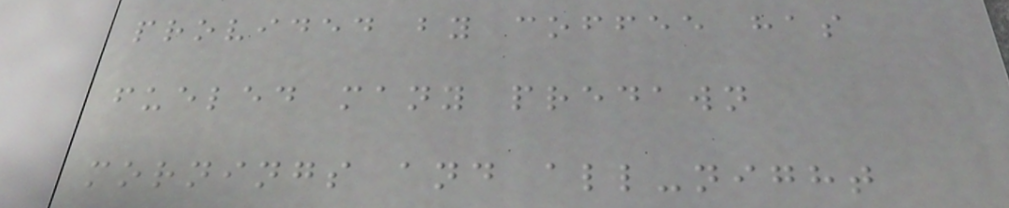provided by coffee has
fueled many predawn
mornings and all-night
